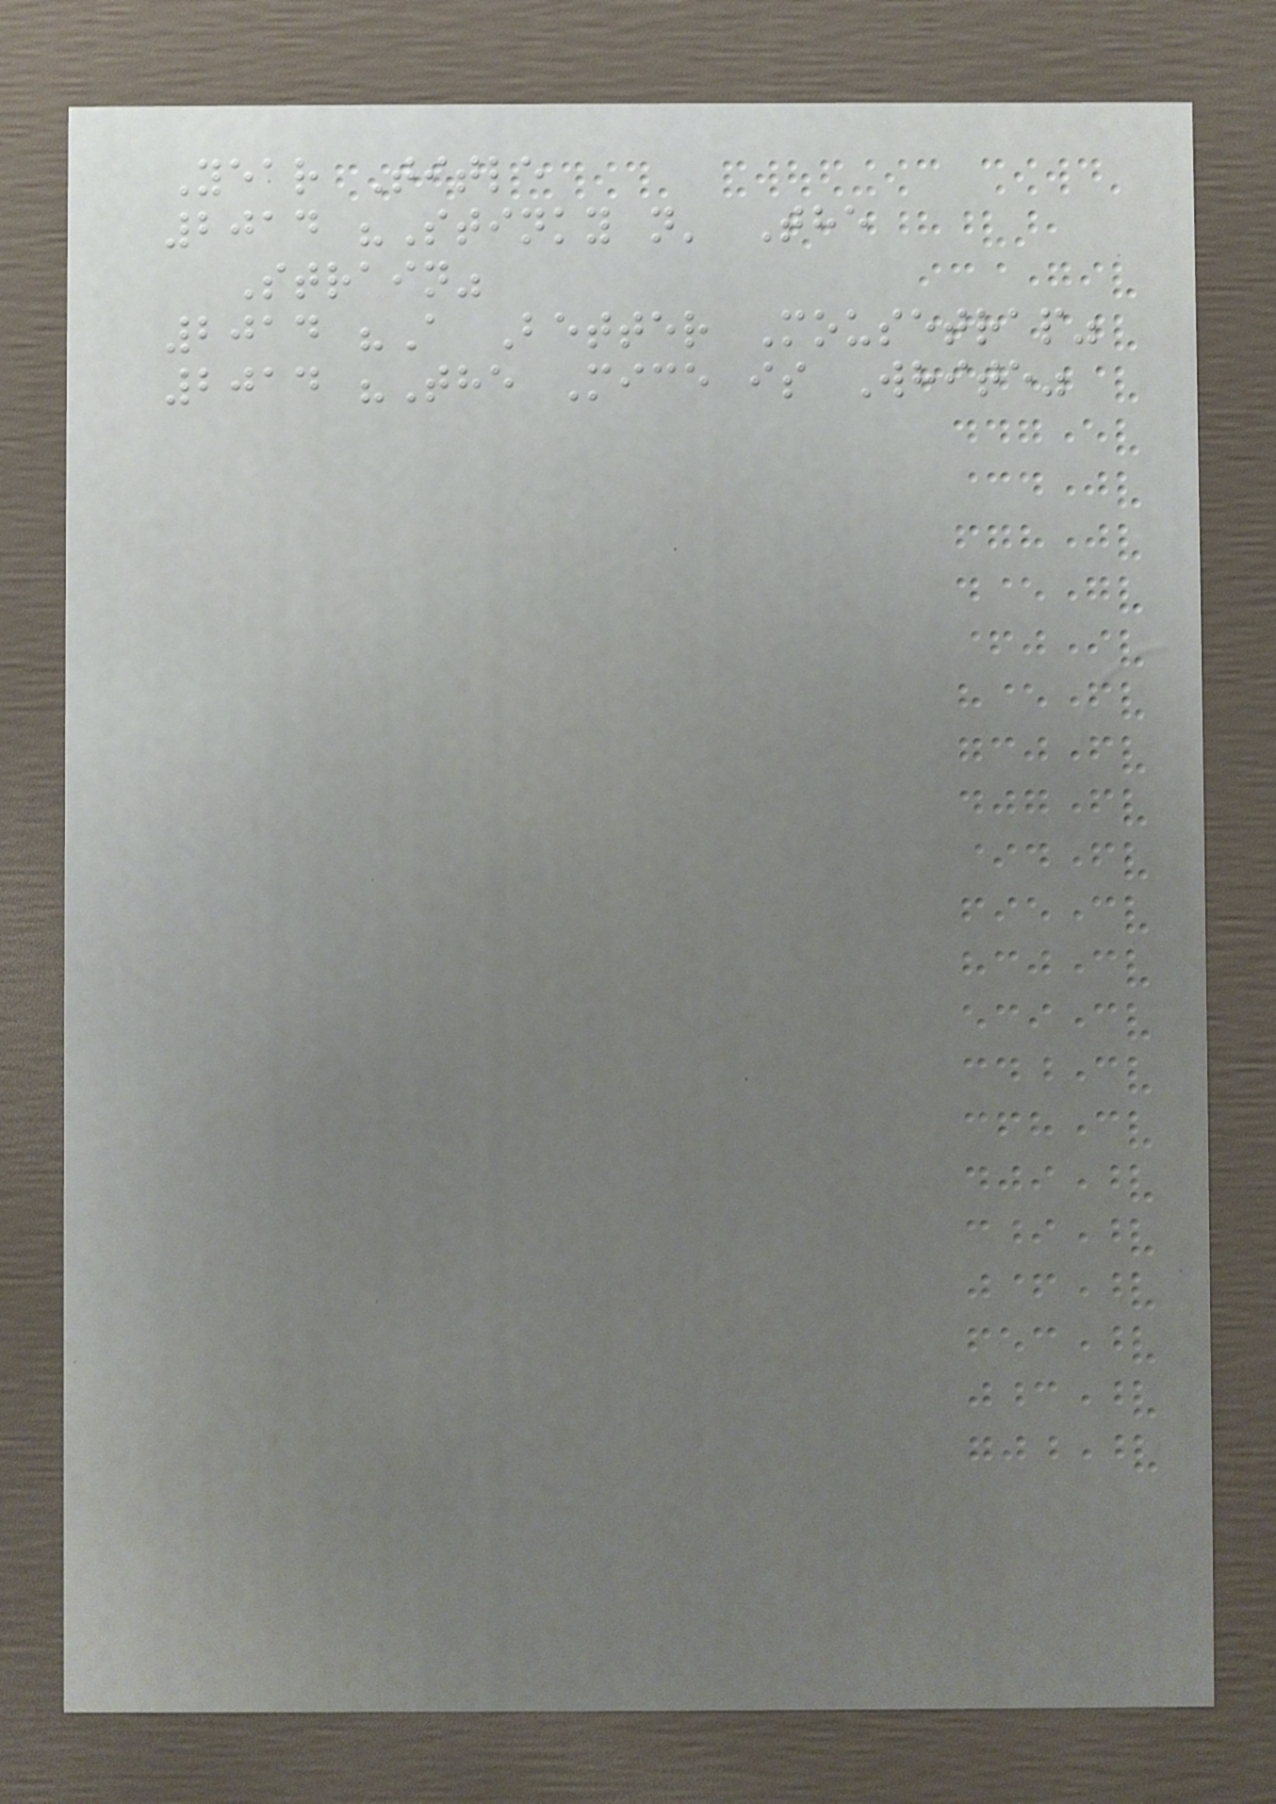Year Title
2014 "Stinky n' The
Strain"
2014 "A Better Mousetrap"
2014 "The Mice is White"
